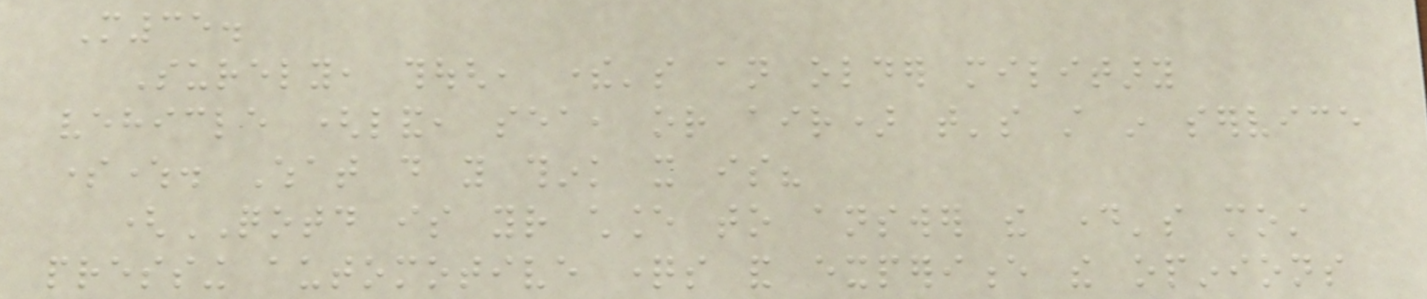M35.
Surely, though, there's an older military
vehicle (land, sea, or air) that's still in service
somewhere. What do you think it is?
(QOTD is your chance to answer the day's most
pressing automotive questions and experience the opinions
